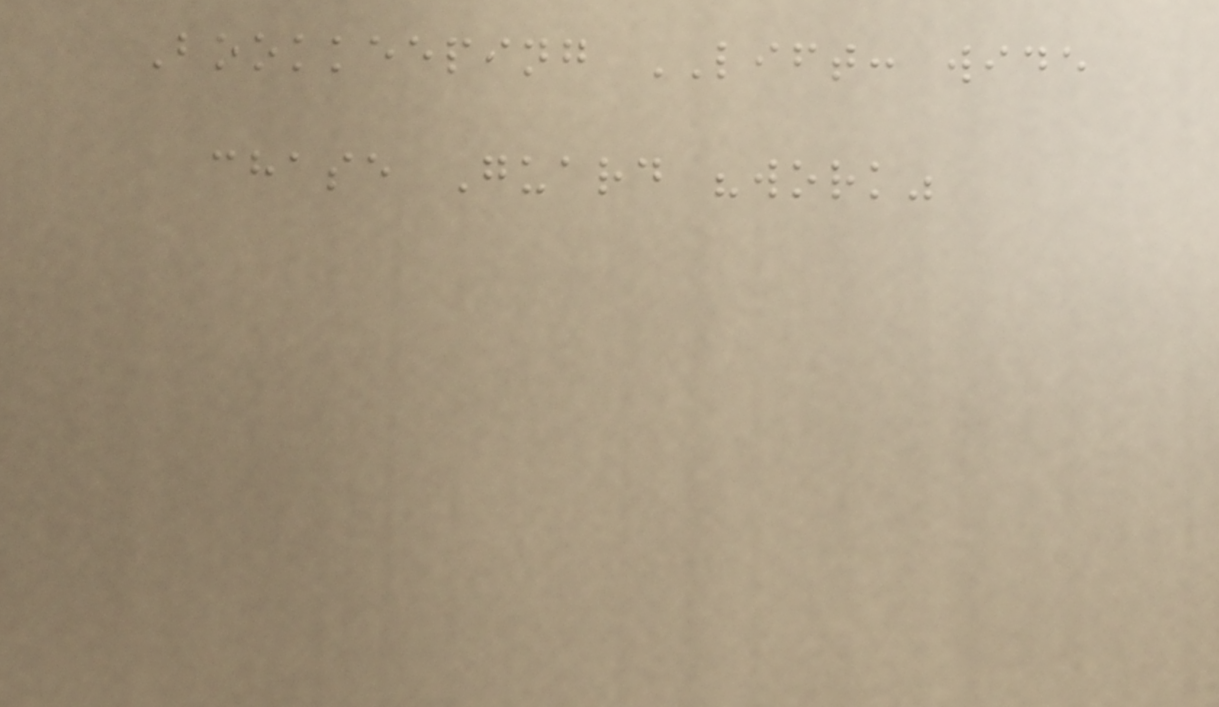Bookkeeping LIFT: wide
chase Guard "work"
